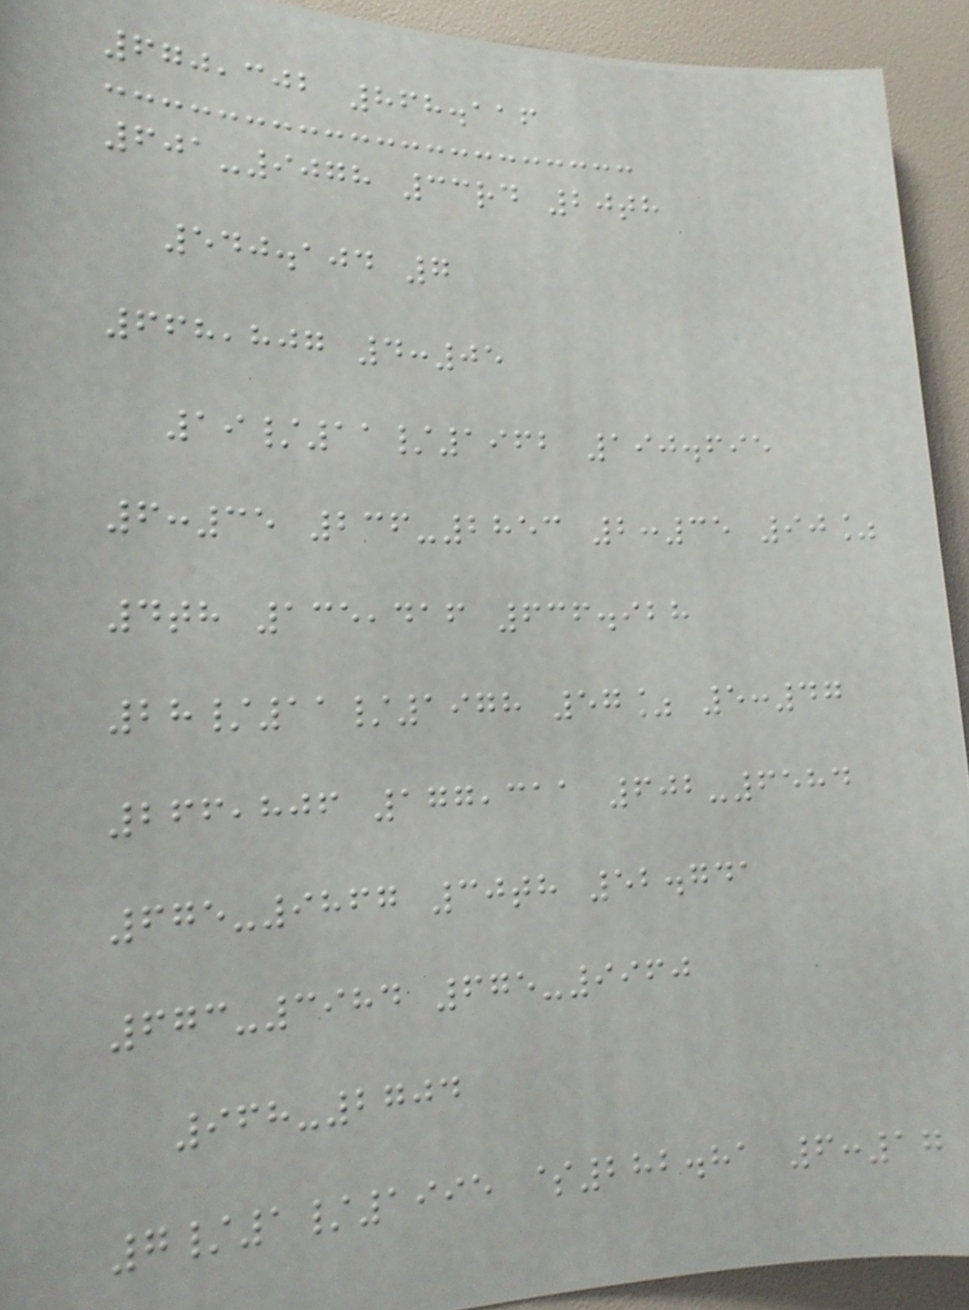670,302 868.116
601-9078 33rd 20th
540.104 7
668,807 4:05
19/11/1962 190.695
6:35 236-2853 2:35 90%
4th 135,416 636.928
28/11/1978 57% 5:47
266,806 177,311 602-6584
675-9867 30th 52.741
673-3984 675-9960
968-2704
7/1/1995 $282.81 6:17
